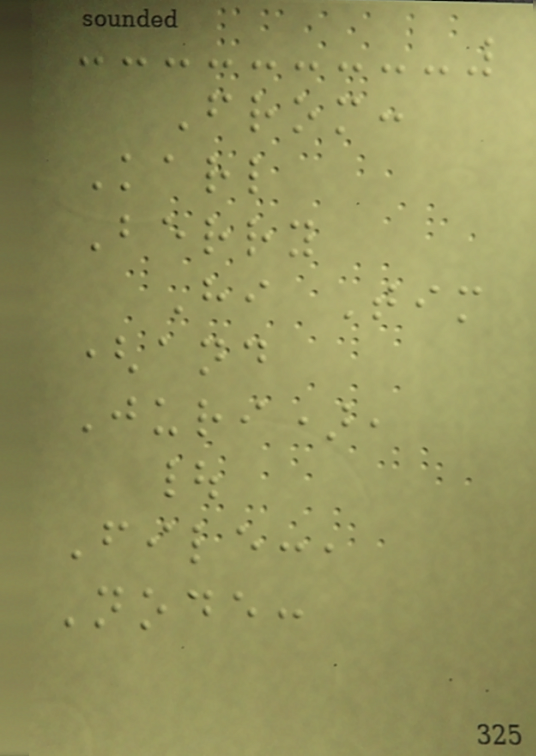From:
Karl
Berry
Hi Tim
(and
Juri),
|
File:,
Node:
